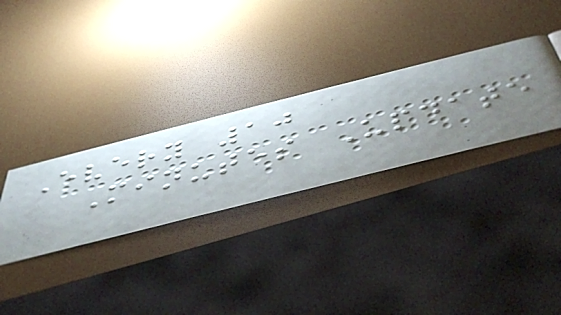Every 10
Minutes Update
